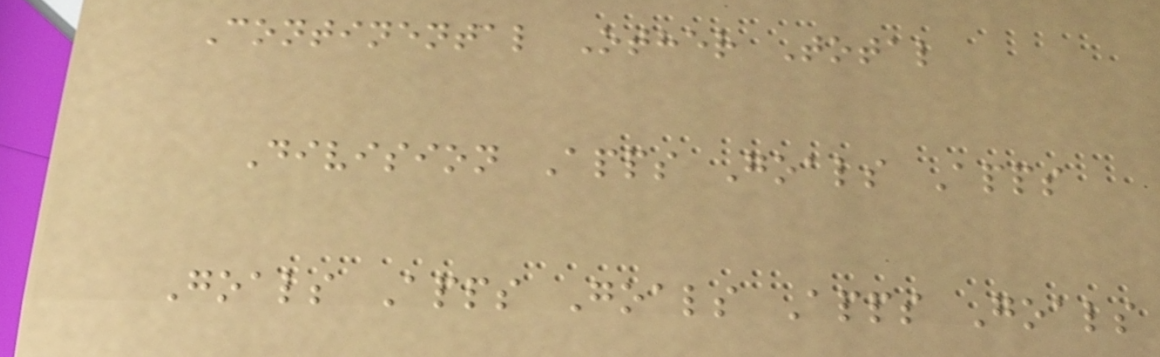Continental Other Total
Division Apps Goals Apps
Goals Apps Goals Apps Goals
